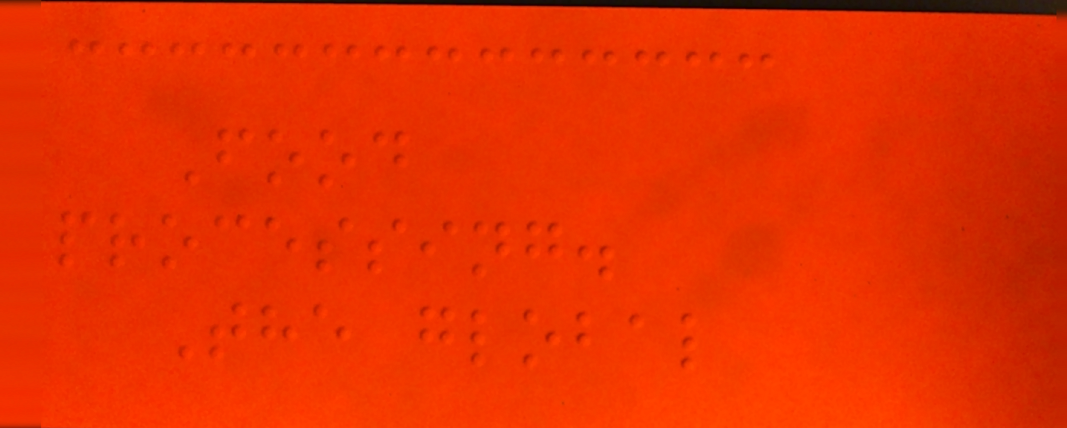Food
processing.
The global
